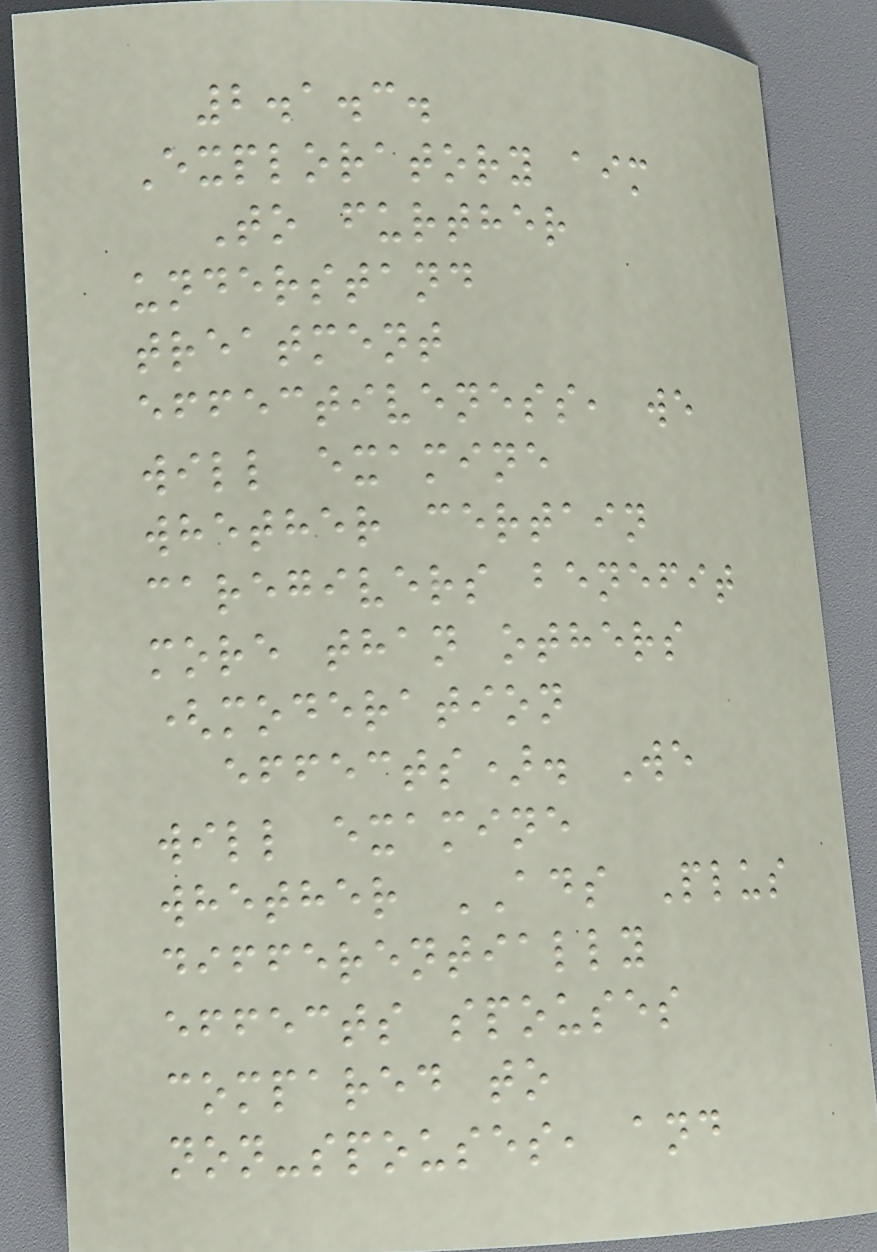2.1.3.
Exploratory aim
To further
understand
treatment
effectiveness, we
will examine
whether certain
caregivers benefit
more than others
(moderation
effects). We
will examine
whether ADS Plus
differentially
effects spouses
compared to
non-spouses, and
